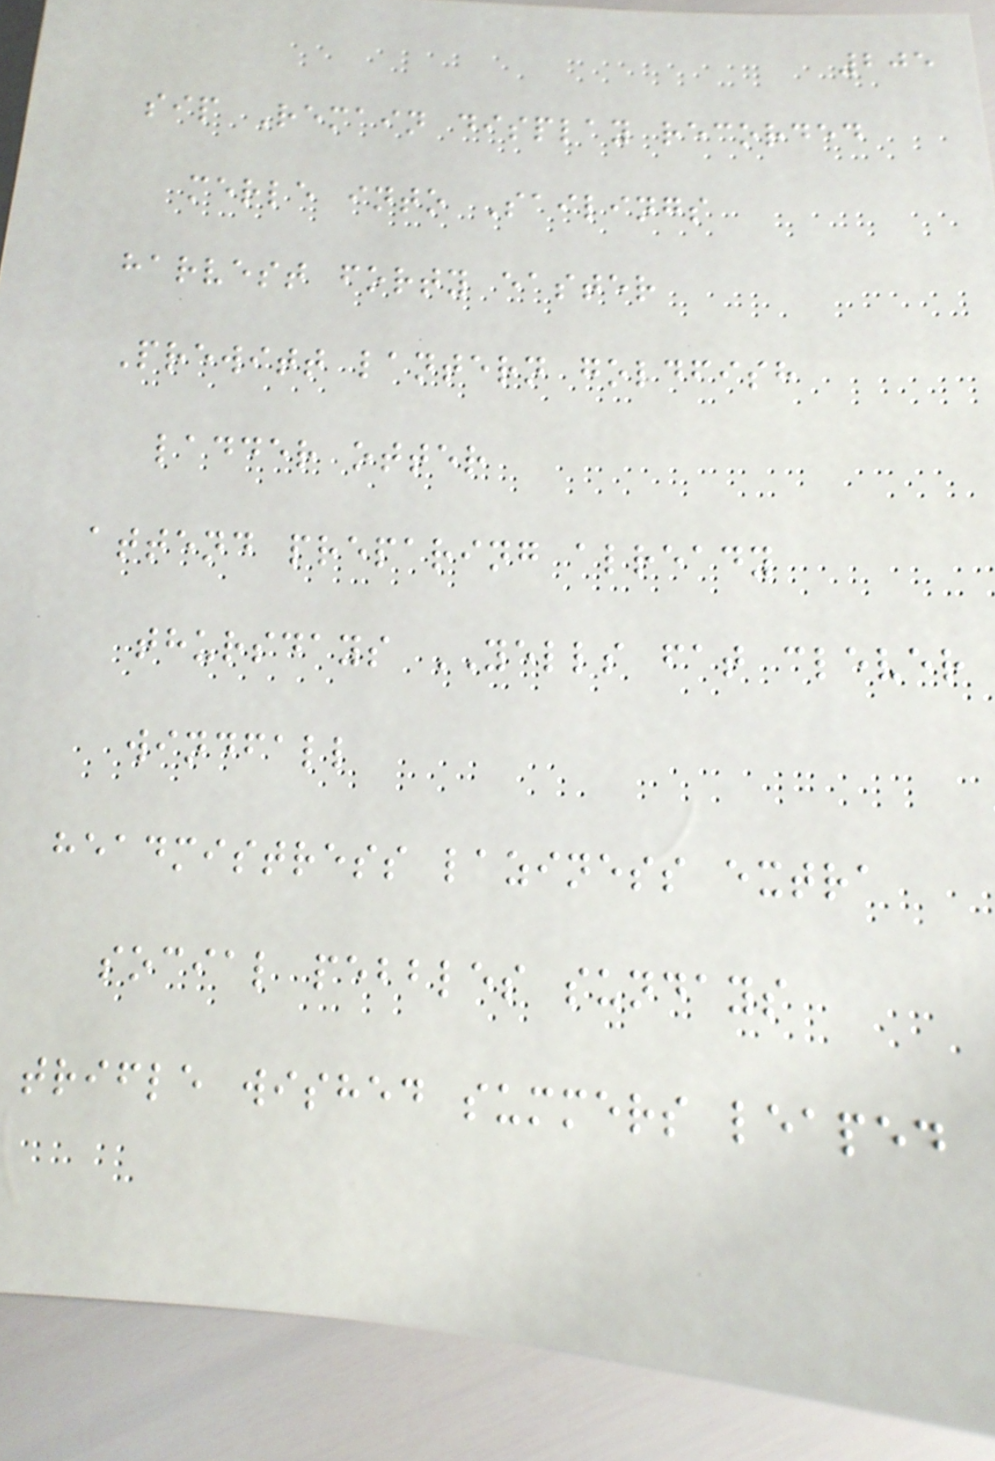205
sip Remain display recorded
merle into Sailings
harvest forty easter
Prewitt lantern goldfish
ladder otter
attend preparing already
thursdays YELLS fat clever
windfall
headmistress laziness extra
social pebbles sundays
trifle wished summers leaped
